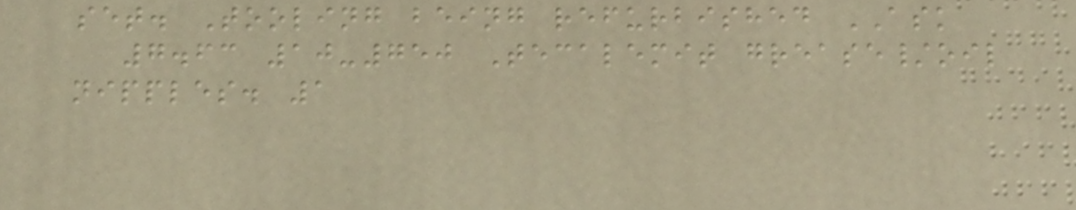set. Tooling being refurbished ASK
7.63 10-750 Tecalemit grease/oil
nipples. 1
